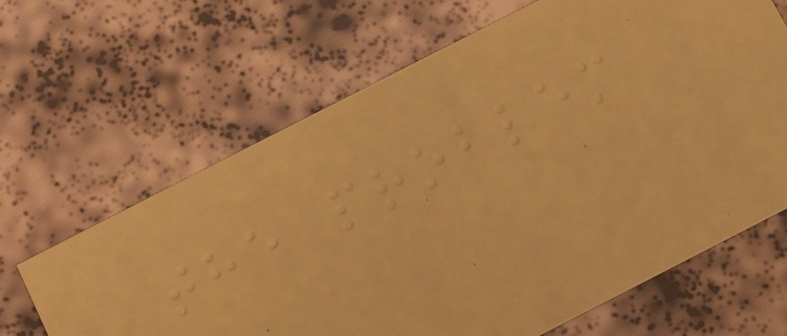the problem
